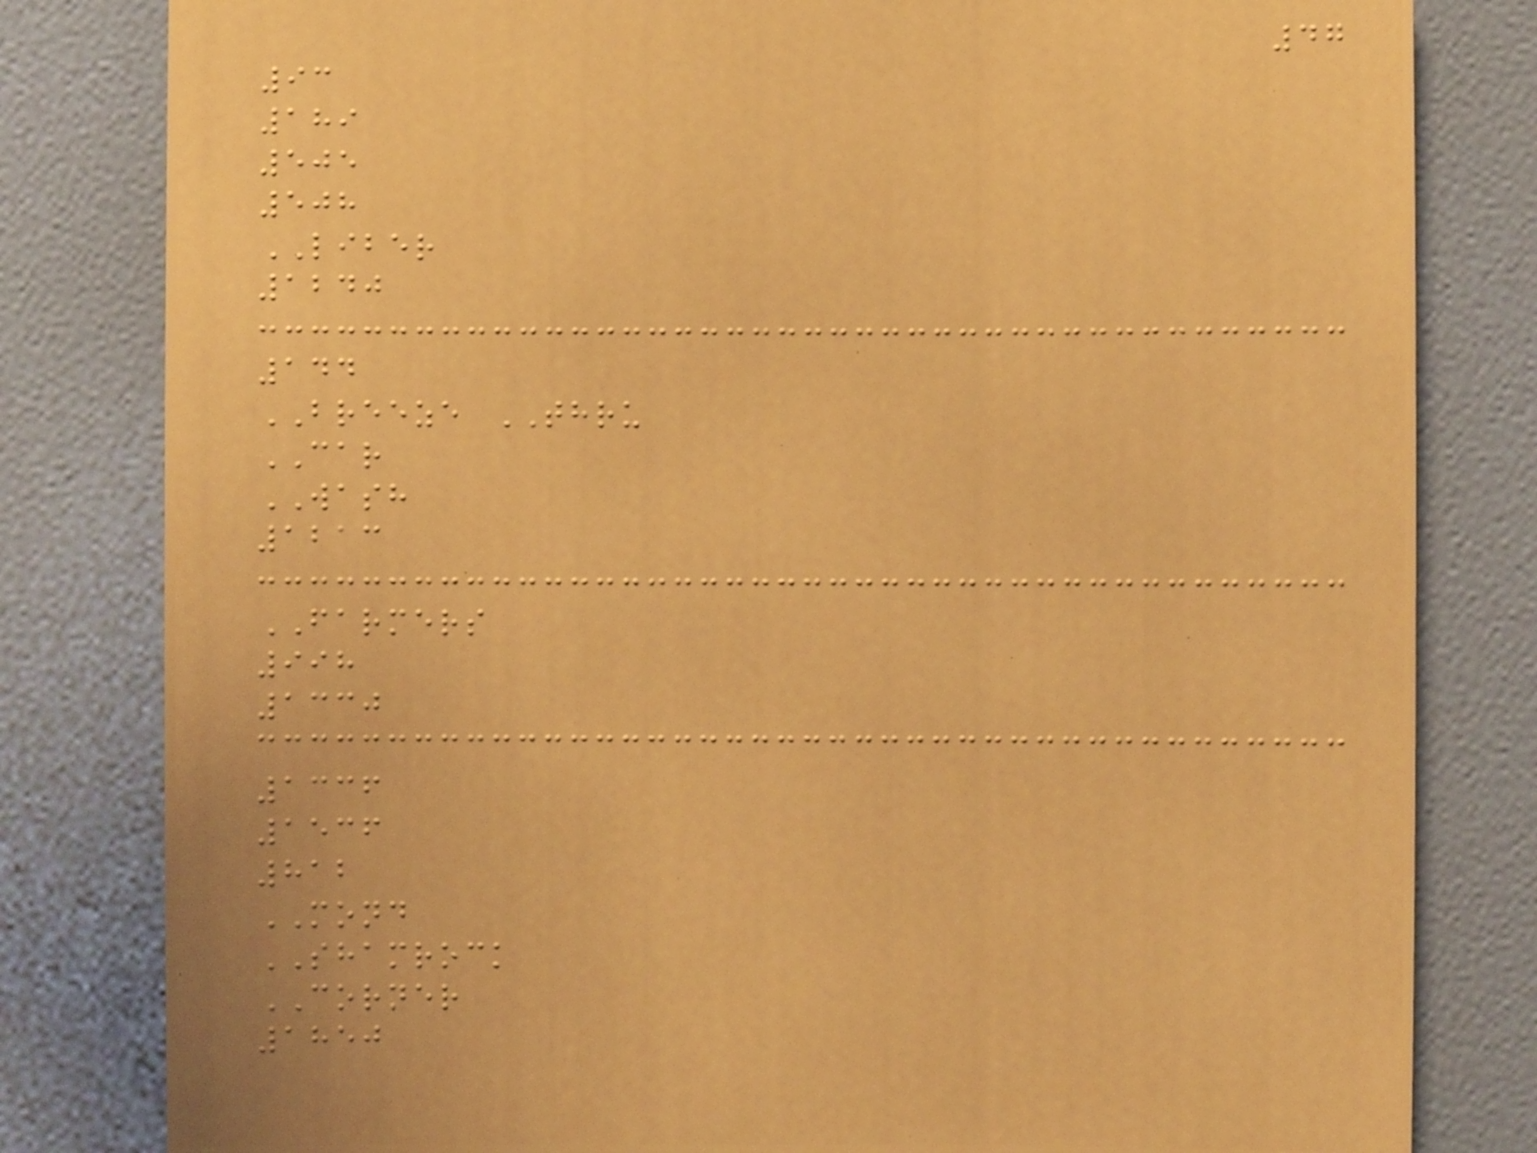47
93
189
505
508
LIBER
1240
144
BREEZE THRU
CAR
WASH
1213
FARMERS
998
1330
1336
1536
812
MOND
SHAMROCK
CORNER
1850
